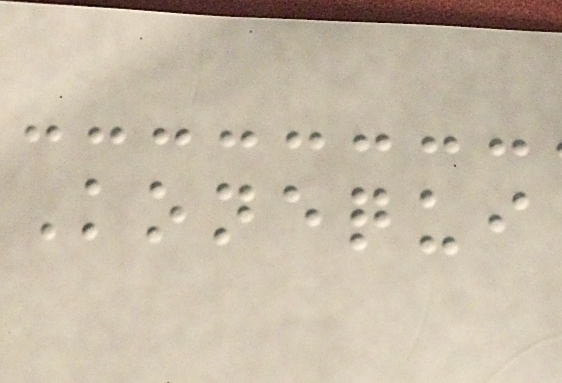Konequi
